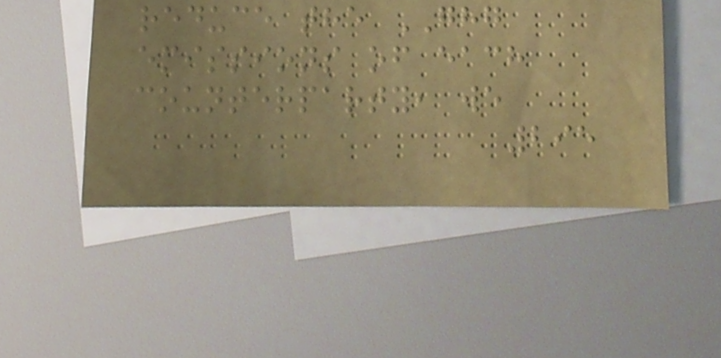reduce the GHG
emissions of each
counterparty, we
295
